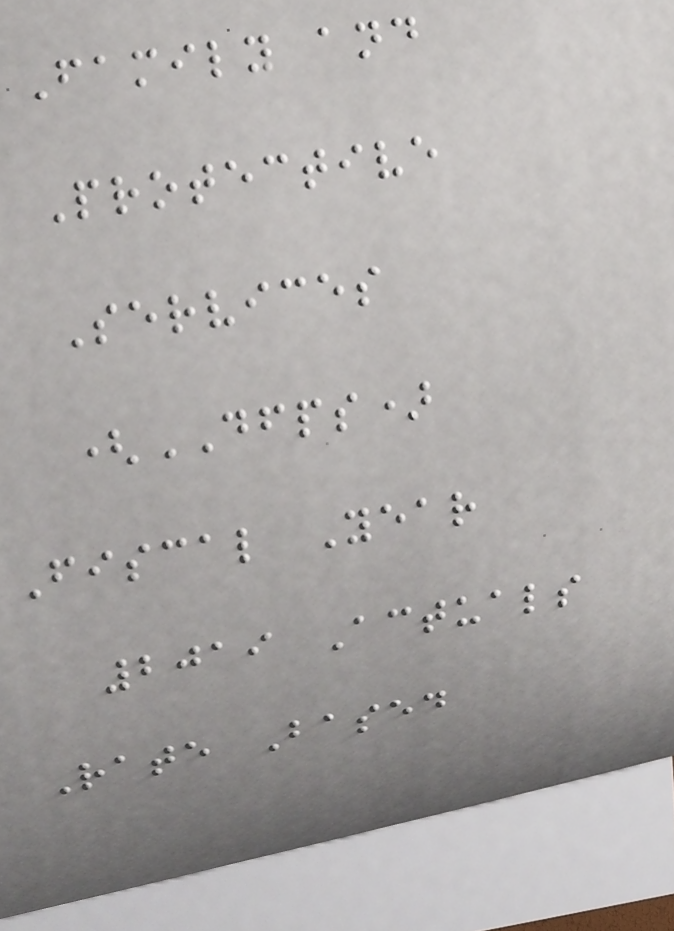Family and
Protective
Services
(DFPS)
Fiscal Year
2019 Actuals
Rate Based
